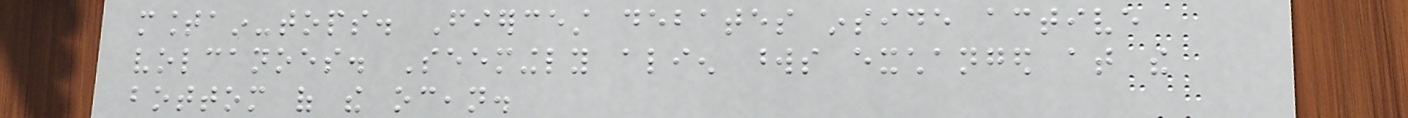mountain-tops. Fiercest debates inside active
volcanoes. Seemingly alien words exchanged at the
bottom of the ocean.
